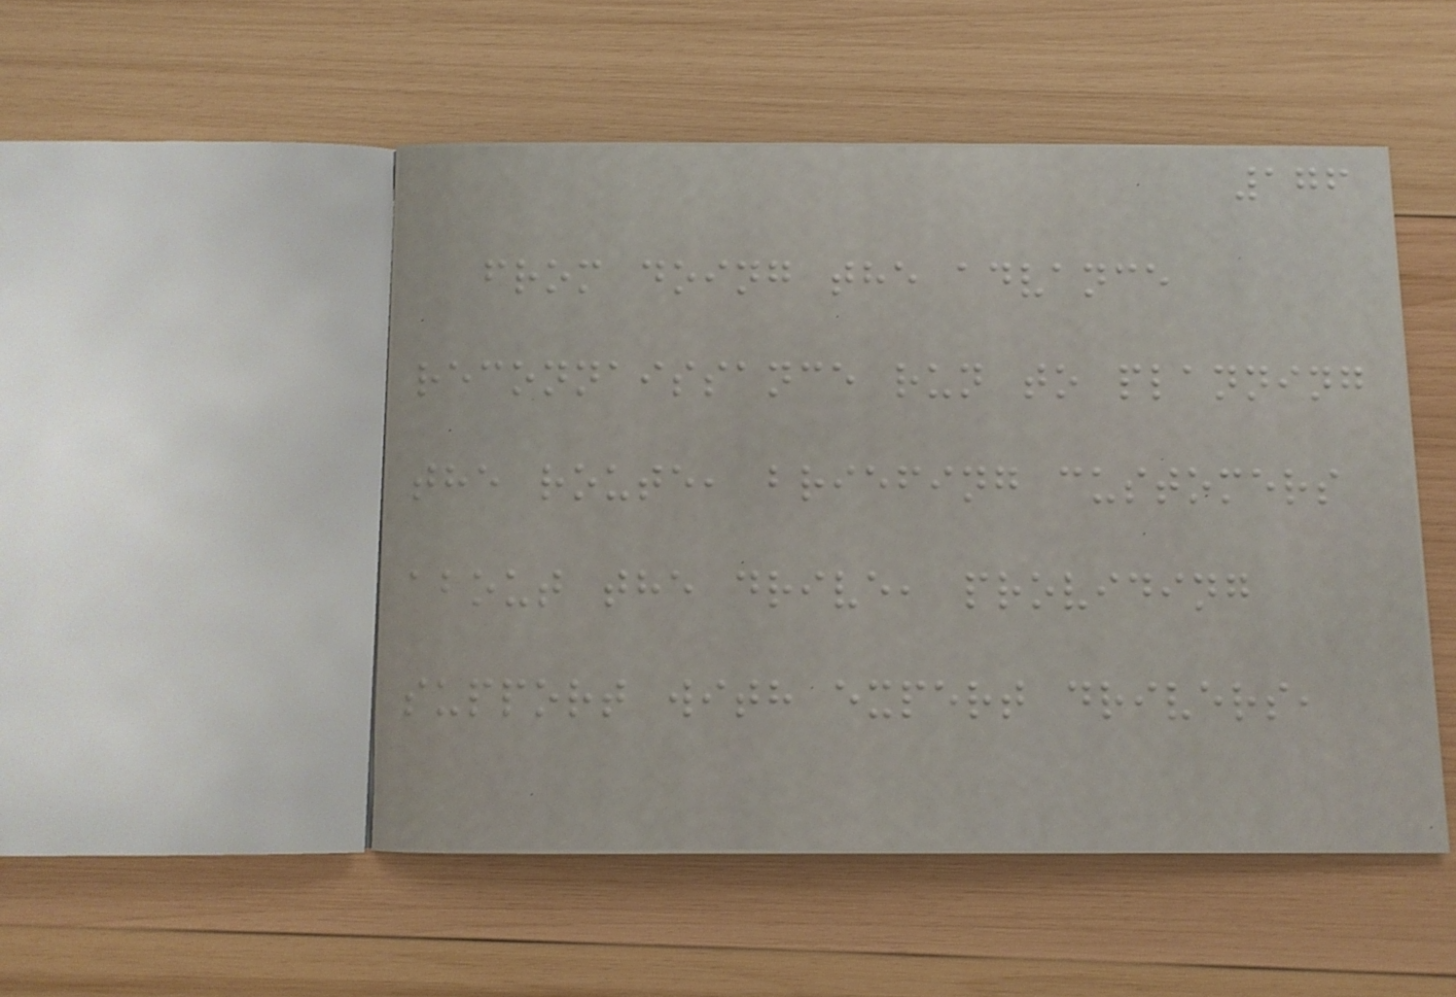176
from doing the advance
reconnaissance run to planning
the route, briefing customers
about the drive, providing
support with expert drivers,
